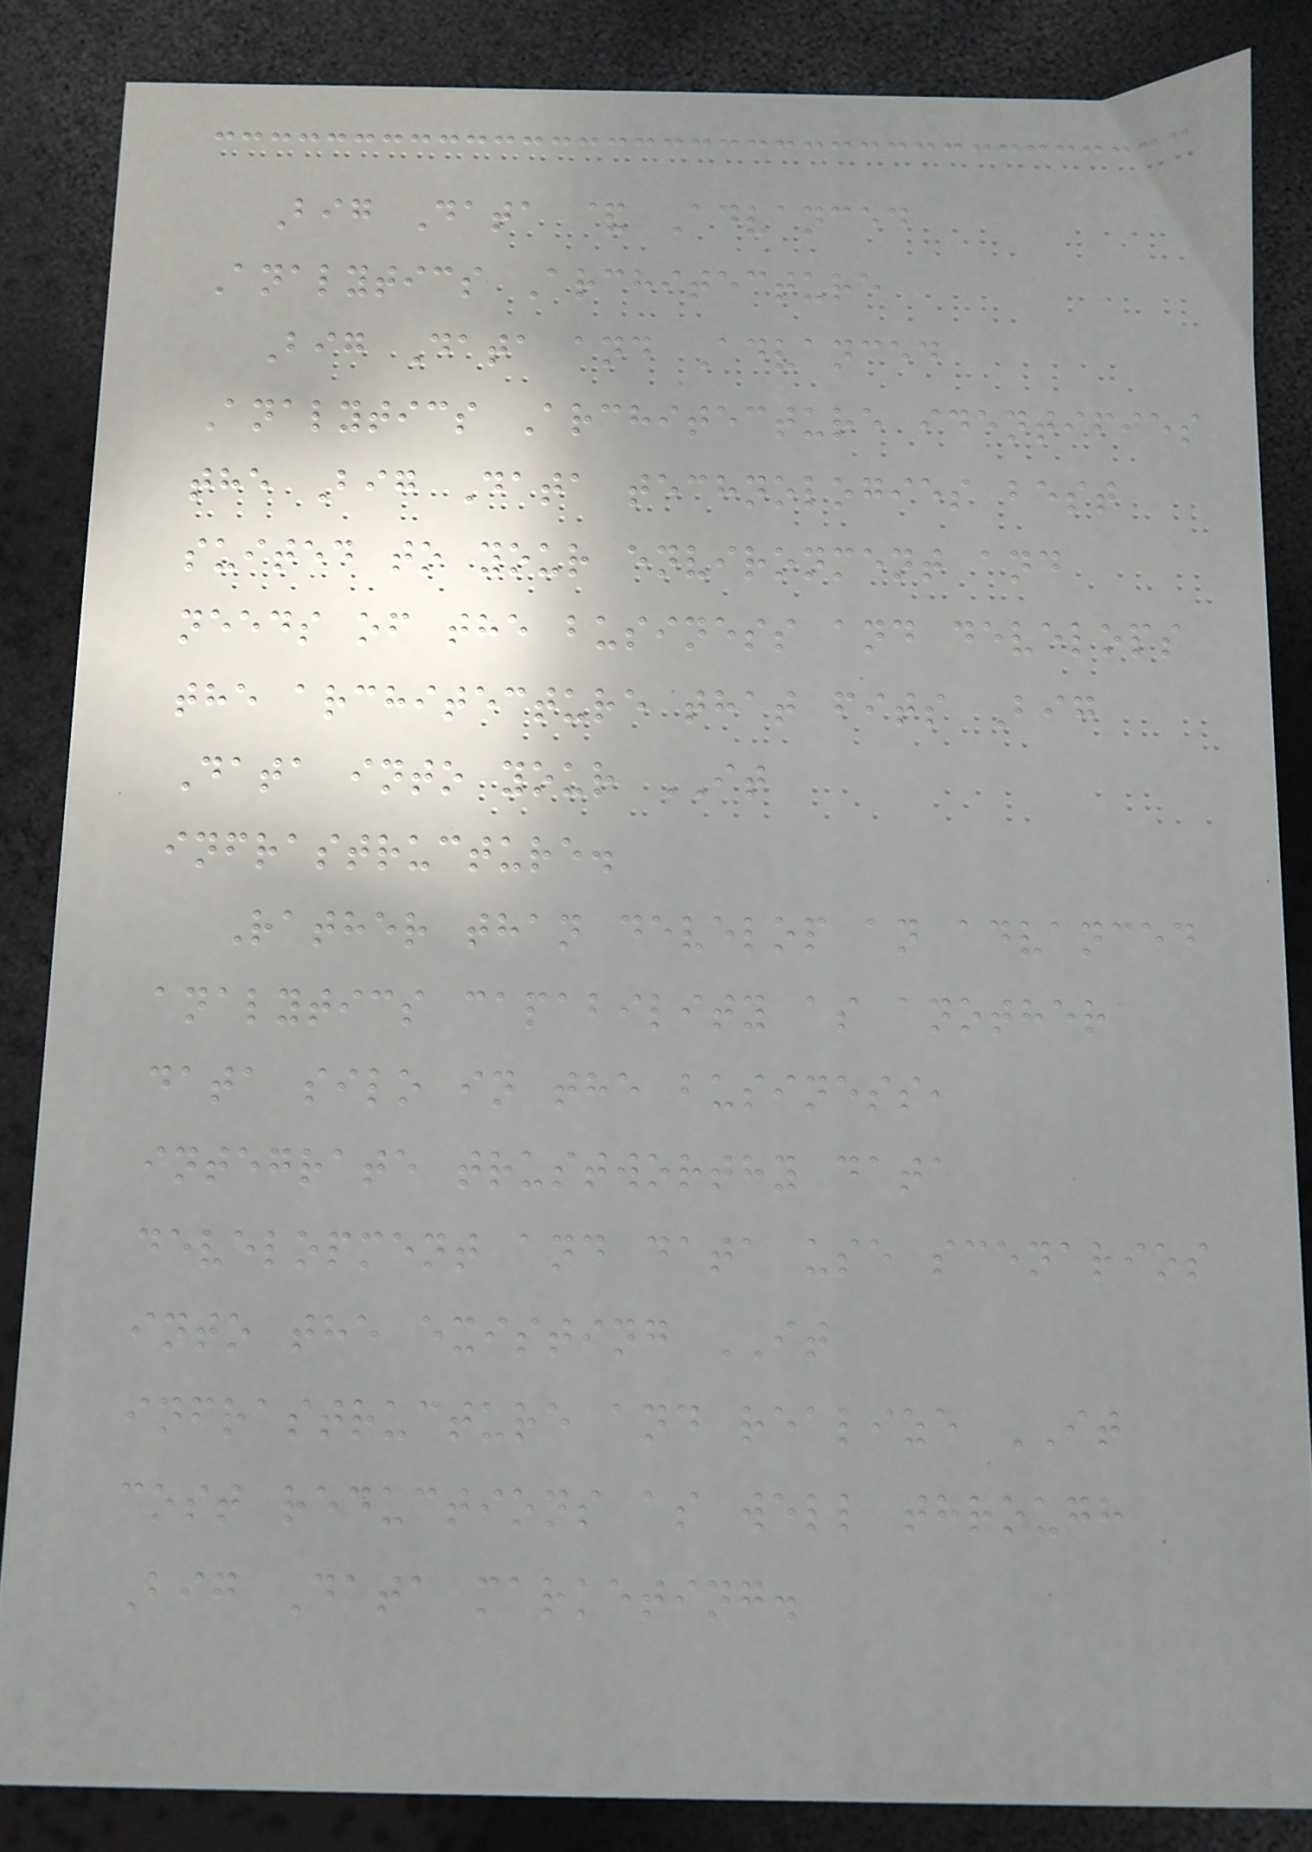Big Data & Advanced
Analytics Architecture
Big Data and Advanced
Analytics Architecture identifies
the Big Data technologies best
suited to your environment and
needs of the business and develops
the architecture that fits Big
Data into your IT
infrastructure.
Rather than develop an advanced
analytics capability as another
data silo in the business,
integrate trustworthy data
development and data use scenarios
into the existing IT
infrastructure and realize IT
cost reductions as well through
Big Data marketing.
